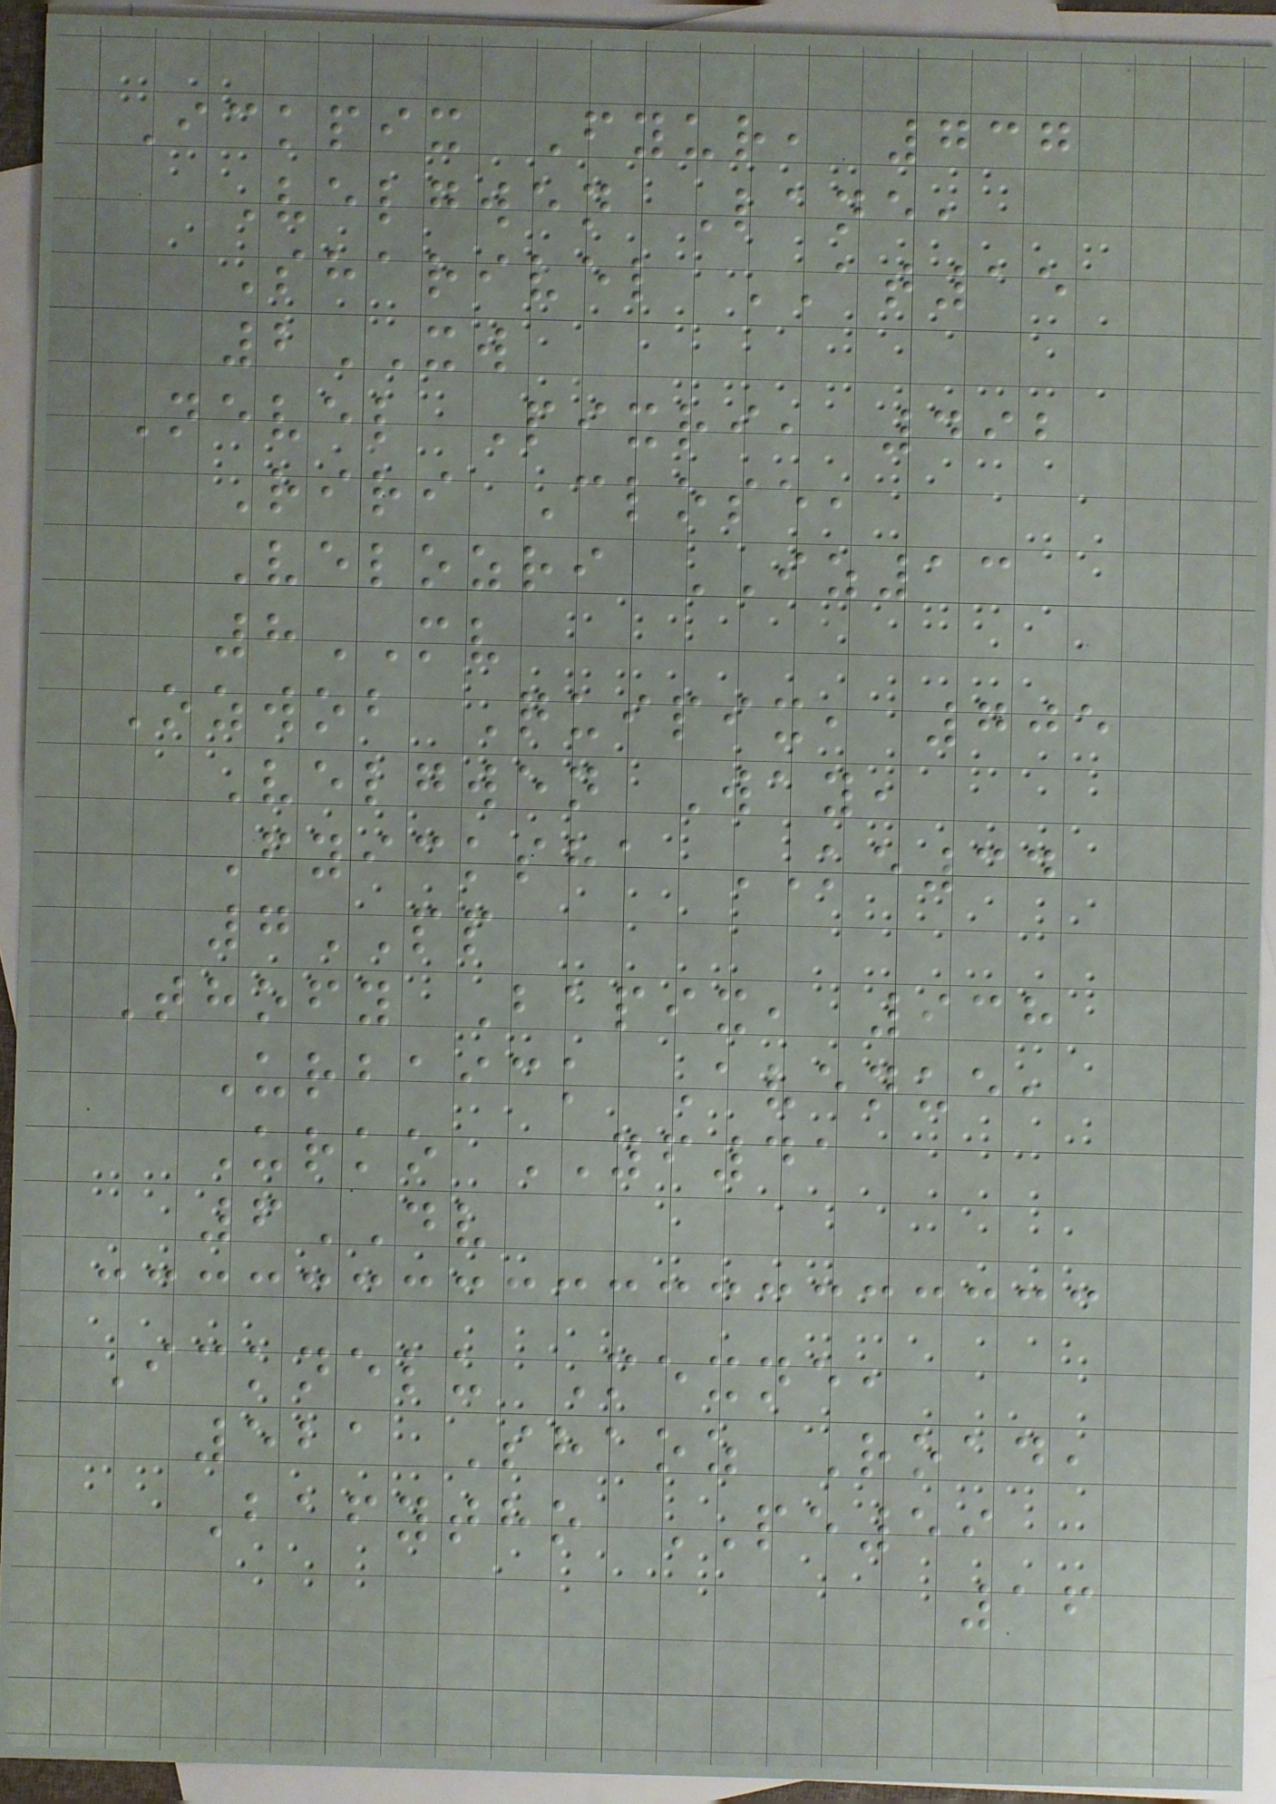Ickpix Fyur, 737
Velgwen Lane,
Sharivel AT15
2XW
Nevel Pixri, 492
Riri Close,
Velozri IZ13
8MV
Ozwob Quipix, 705
Velgwen Way,
Fyicksha KE34
7PP
Thofy Bapix, 938
Urbaick Avenue,
Urko YF41
6DV
Icknelu Mexne,
521 Shaoz Road,
Bafytho PE59
16
